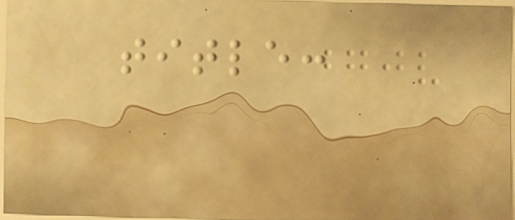title:
